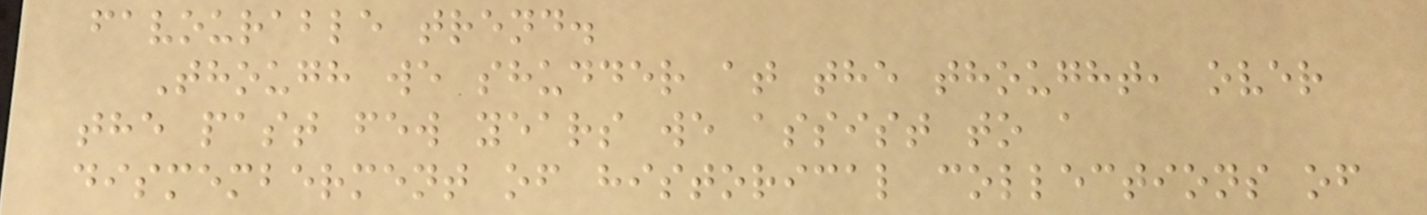favourable trend.
Though we shudder at the thought, over
the past few years we assist to a
dismemberment of historical collections of
